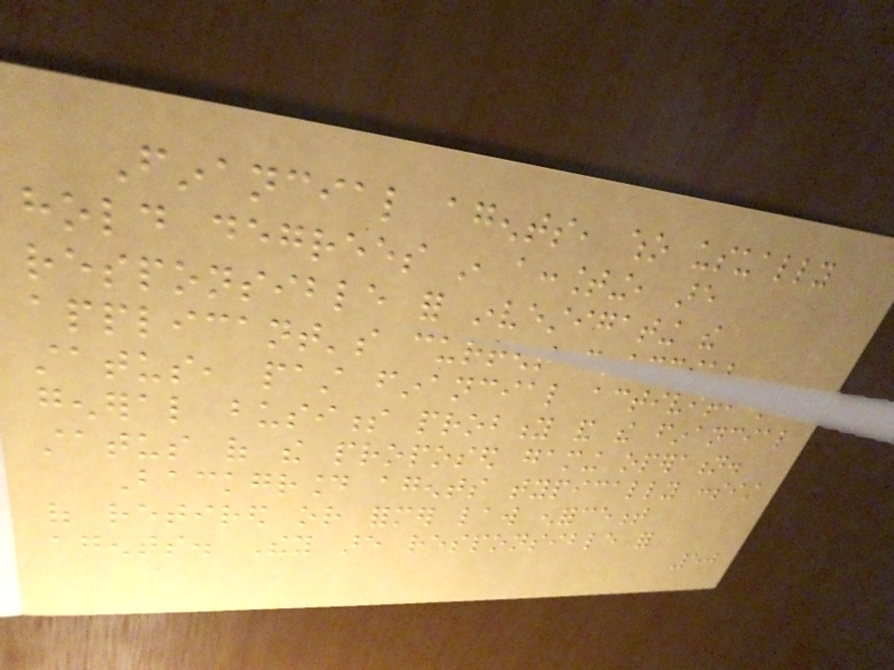Financial agents, who usually
hold degrees in accounting, are
responsible for investigating the
applicant's current financial
status, past financial activities,
general business probity and the financial
status of the proposed gaming operation.
Background agents typically consist
of retired or former law enforcement
agents. They are responsible for
50
